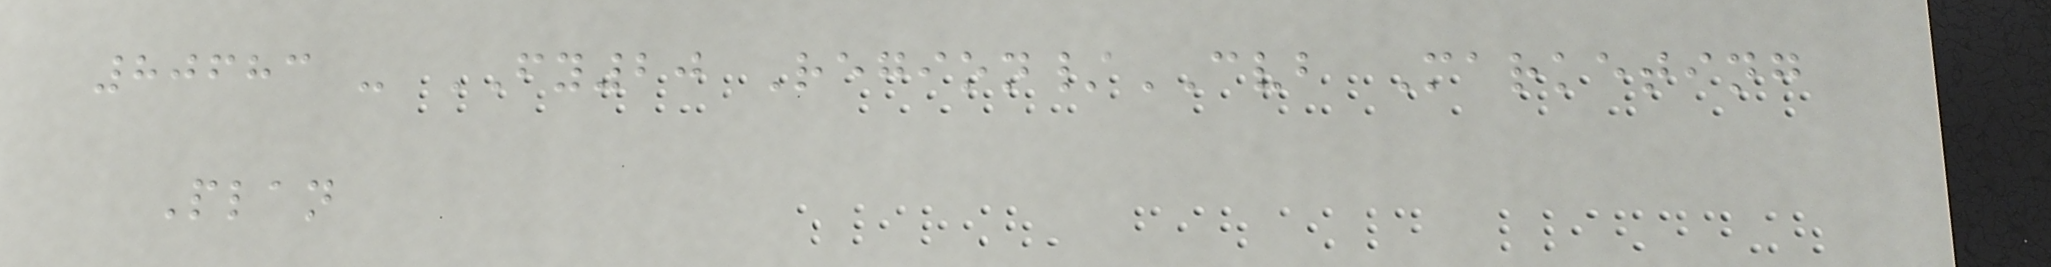80683 - FY20 Region/CVB Marketing
Plan
